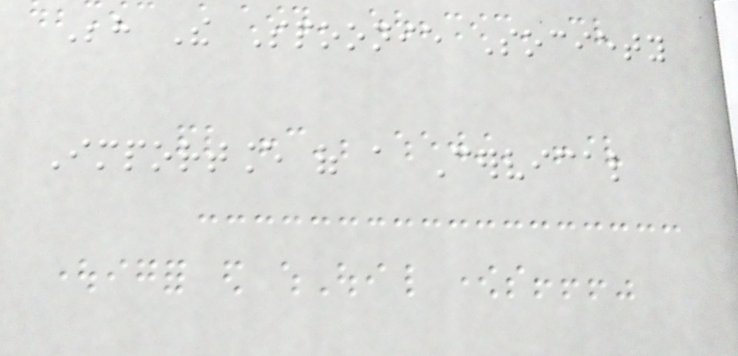Behind The Spoonie Society
Importance of a Cervical
